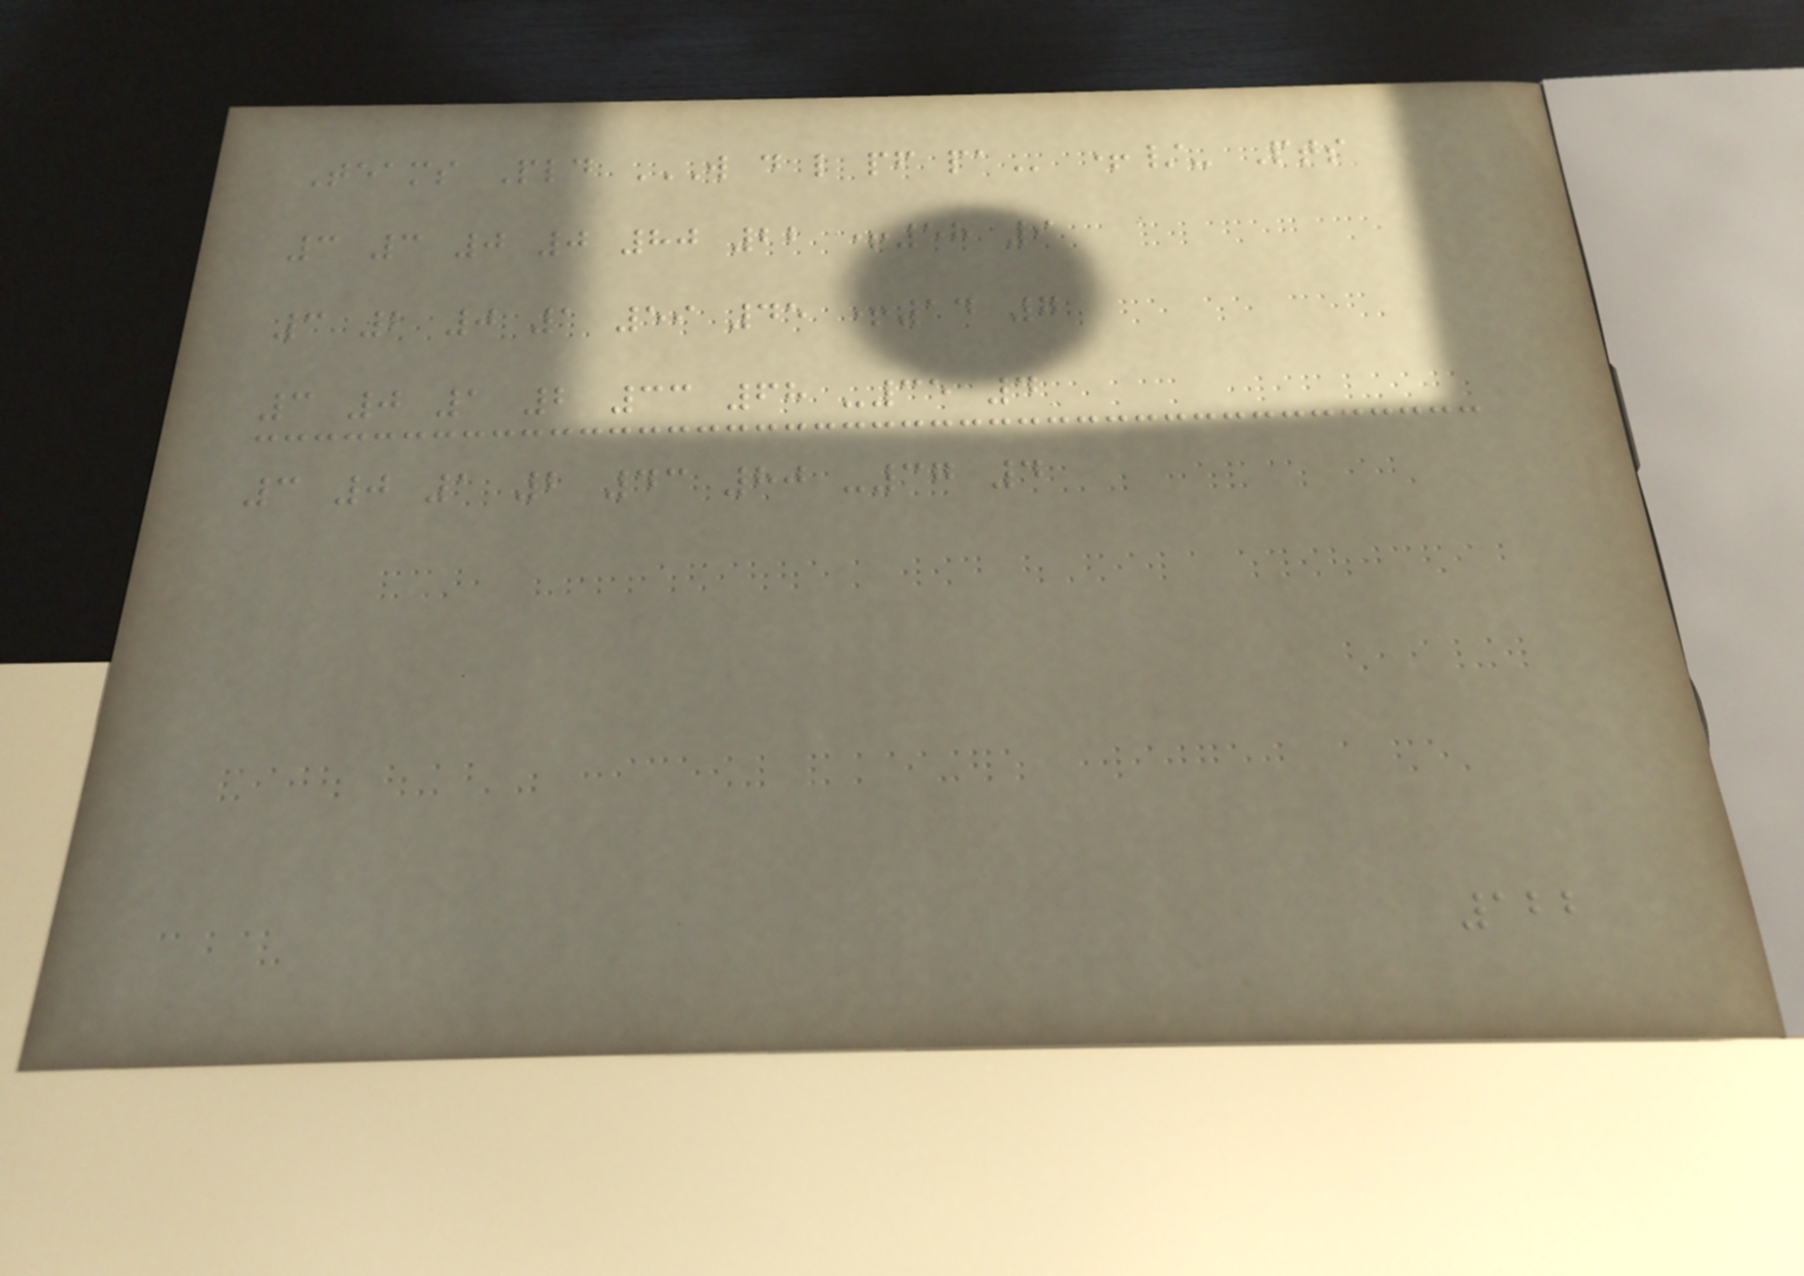Teams Pld W D L PF PA +/- Pts
3 3 0 0 80 22 +58 9
3 2 0 1 59 45 +14 7
3 0 1 2 33 68 -35 4
3 0 1 2 43 80 -37 4
122
